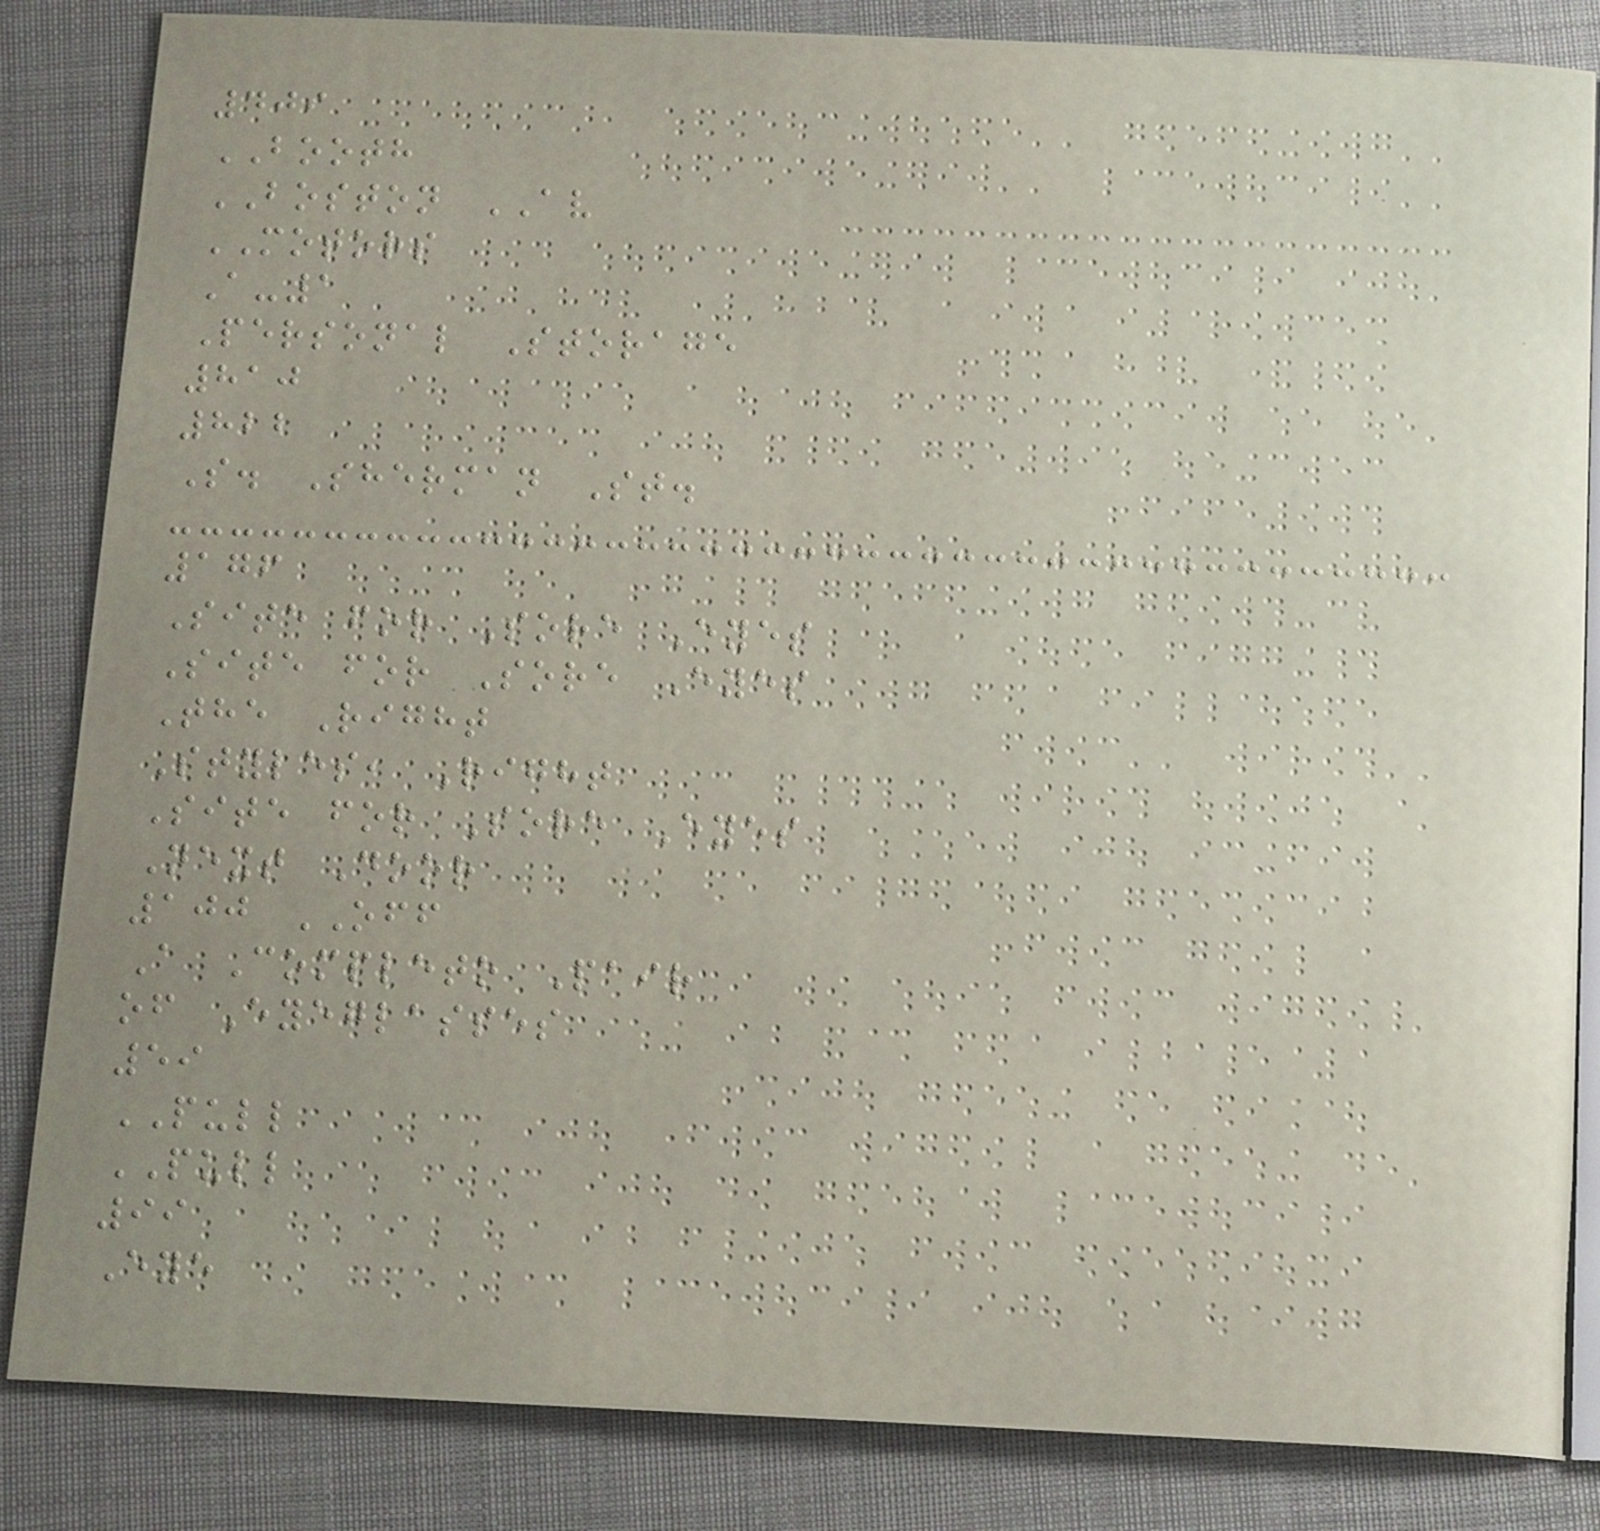409
BOOTH
BOSTON AV
MOTORS
A-1
Personal Storage
810
822
S. Sherman St.
176
Site for Sore Eyes
Site for Sore Eyes
The Right
Styles, Right
Site for Sore Eyes
Next Door
100 OFF
A Completo Pair
of Eyeglasses
59
PULL
PULL
99
Eye
